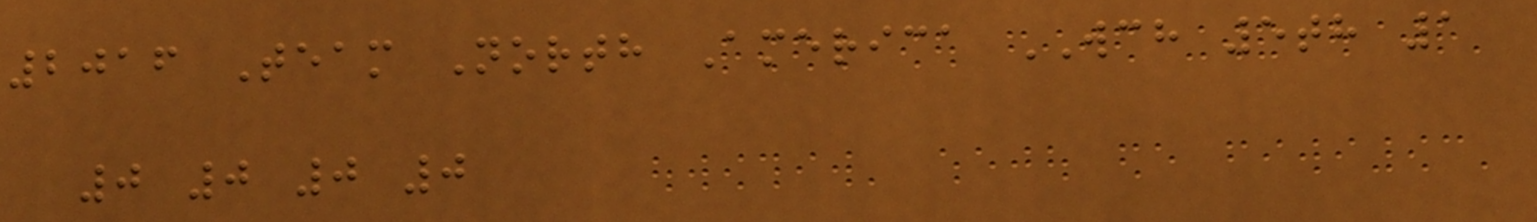2016 Team North America WCH 5th 1
0 0 0 0
